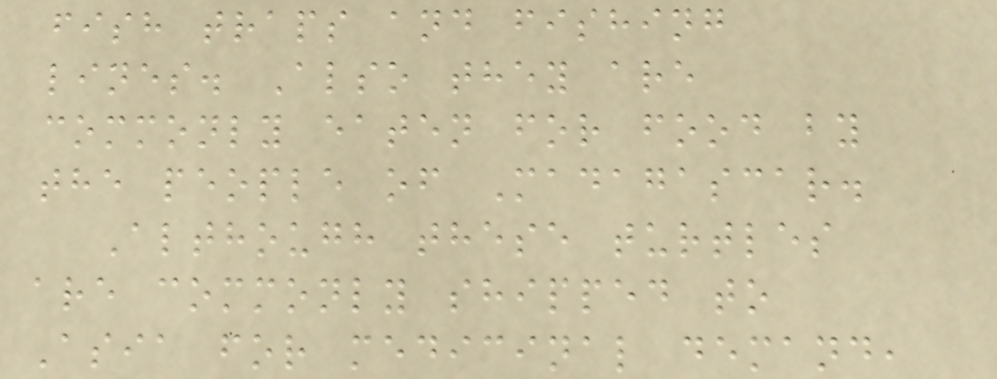fish traps and fishing
lines. Also they are
commonly eaten for food by
the people of Madagascar.
Although these turtles
are commonly shipped to
Asia for medicinal demand,
